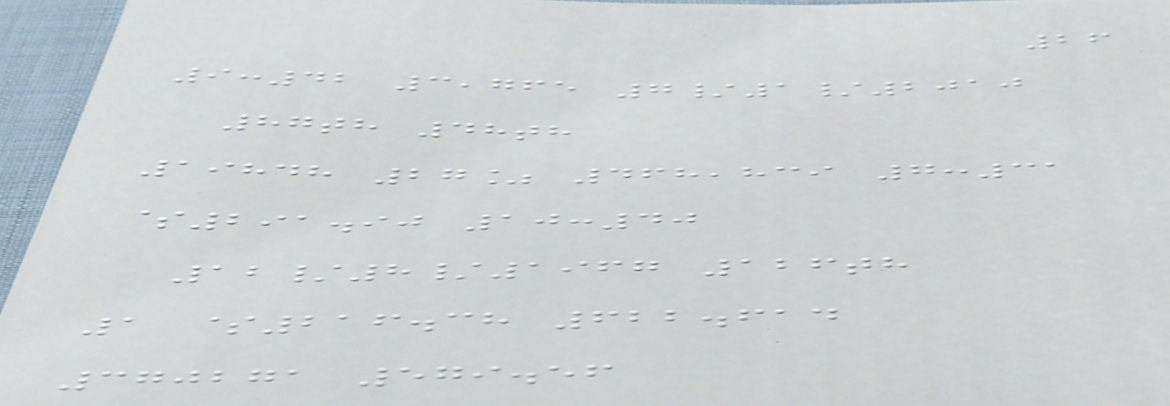26
9:42 3,765 7/1/2010
87th 48th
19848 27% 468,839 7:31
$291.90 10:40
12/8/1967 126th
1 $216.38 622.614
370271 579.56
